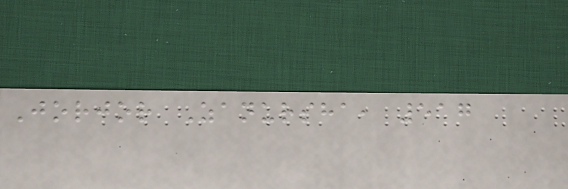Jorjor Zanursha, 517
